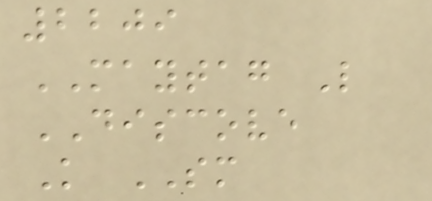2209
MAYTAG L
DISCOVE
K SM
